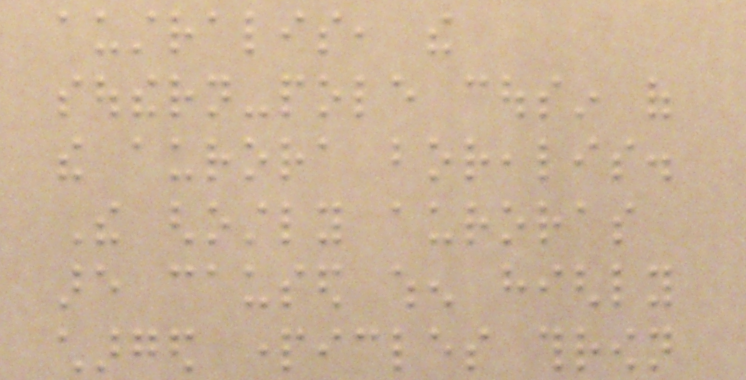australis, the
southern-pole cousin of
the aurora borealis.
The ghostly auroras
are caused when highly
charged particles thrown
